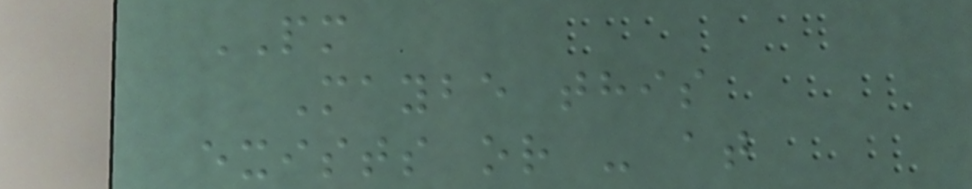PM
Maybe this
exists or - at
